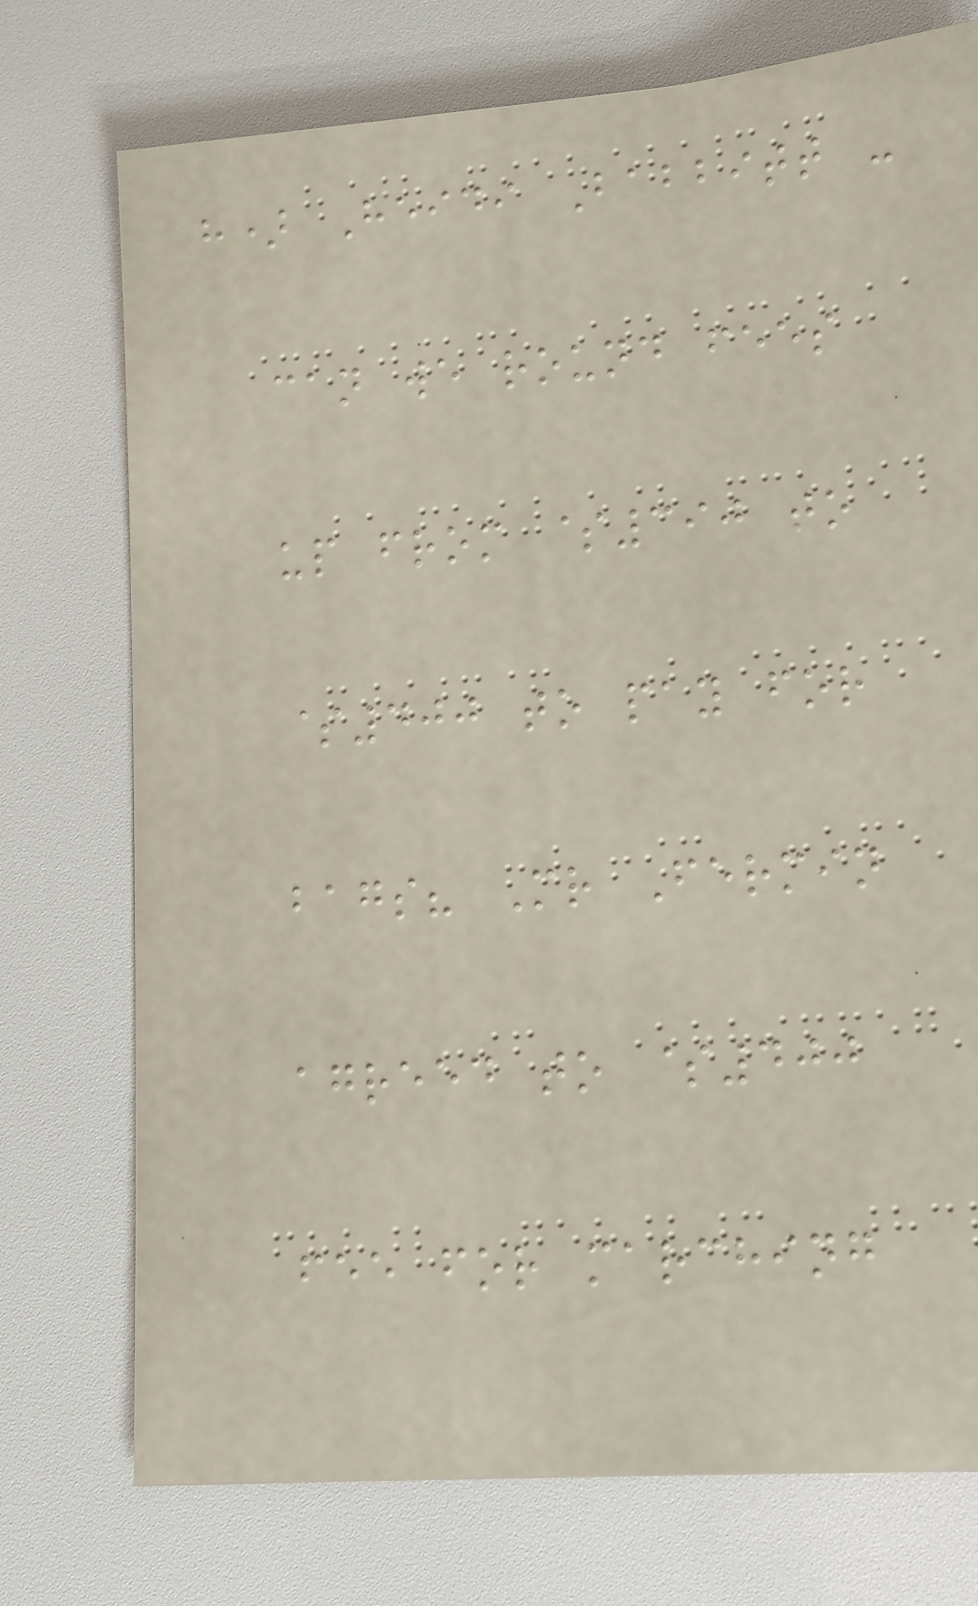h) Heidi Babbitt -
can we round fees
up from $390 to
$400 to pay for
bags? Mr Fermin
agreed to $400
fee for marching
